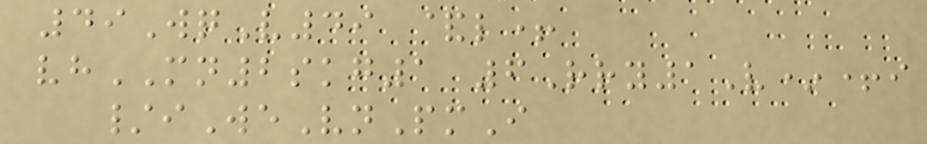49WqV49 &l+
vhMN2skg1 6Rry1V*+i
/iWeVnPmI
